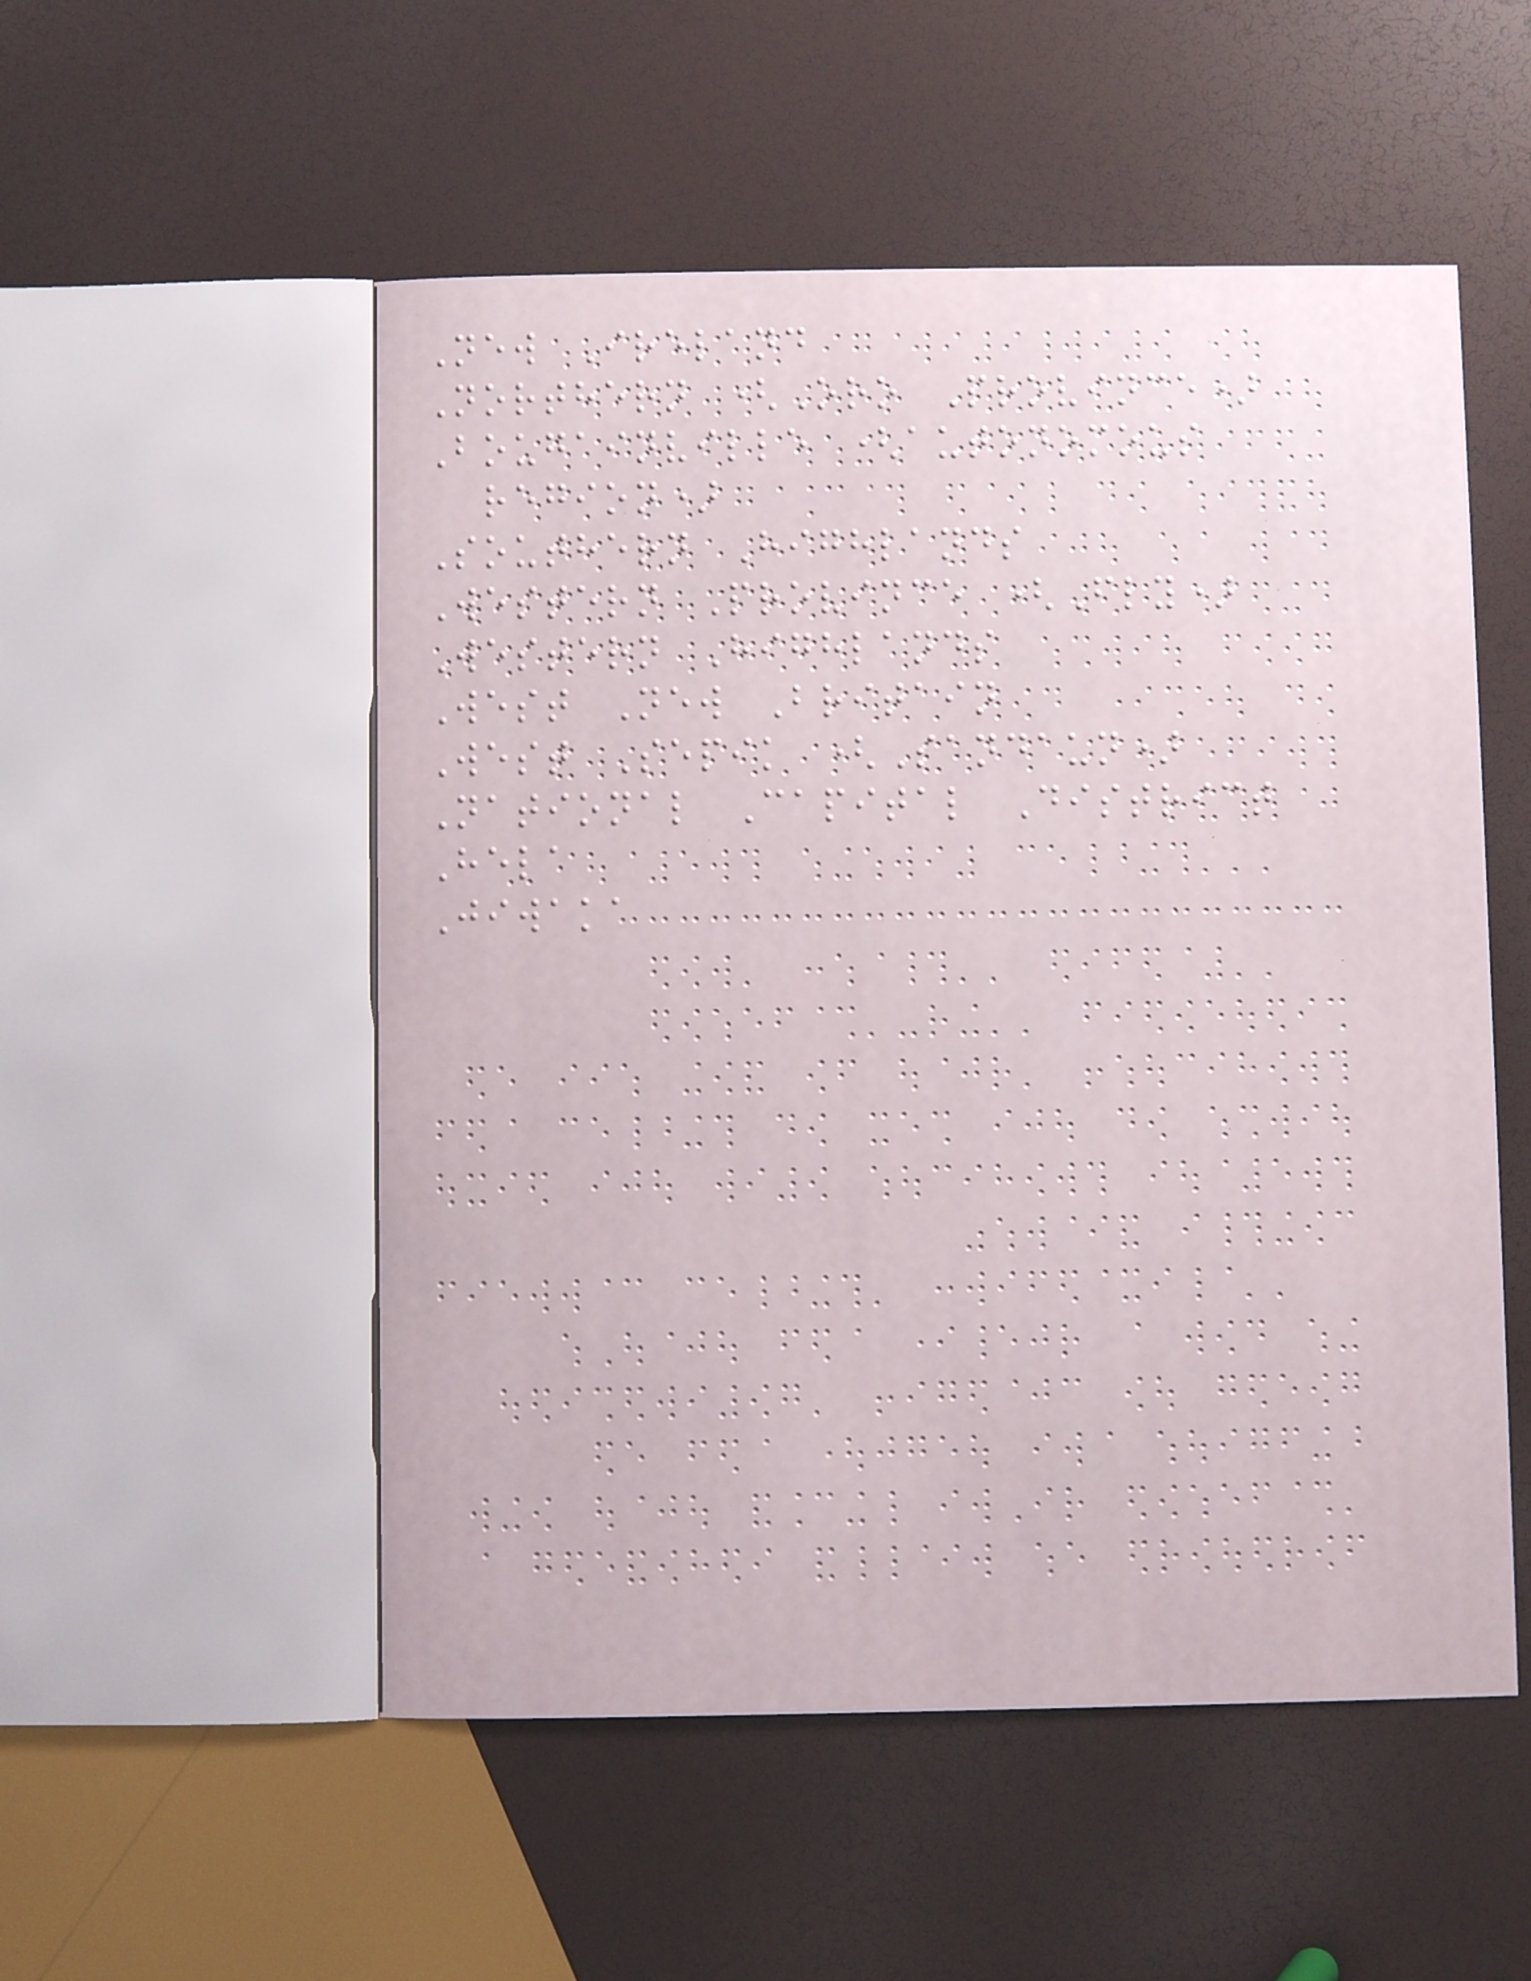New Ireland
Northern (Oro Province)
Bougainville (autonomous
region)
Southern Highlands
Western Province (Fly)
Western Highlands
West New Britain
West Sepik (Sandaun)
National Capital District
Hela
Jiwaka
